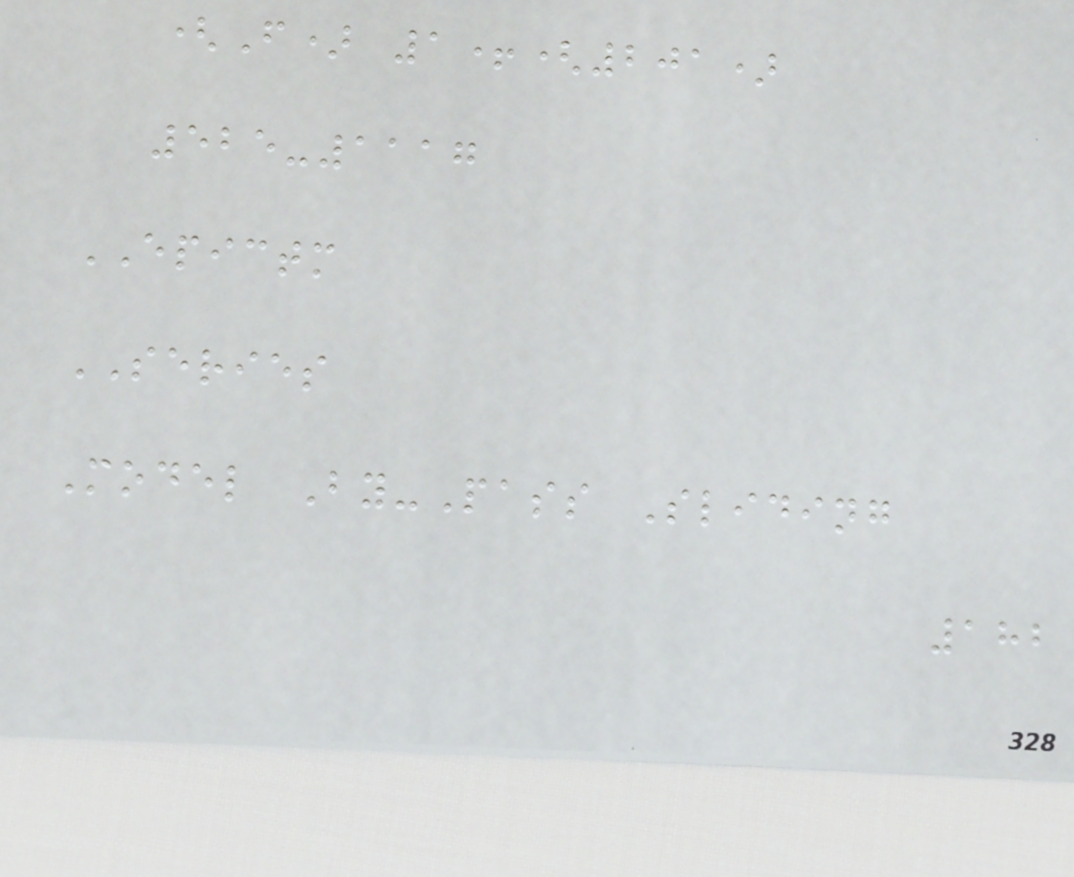(F) 1+(201)
525-1117
EPICTM
SERIES
Model By-Pass Sliding
182
